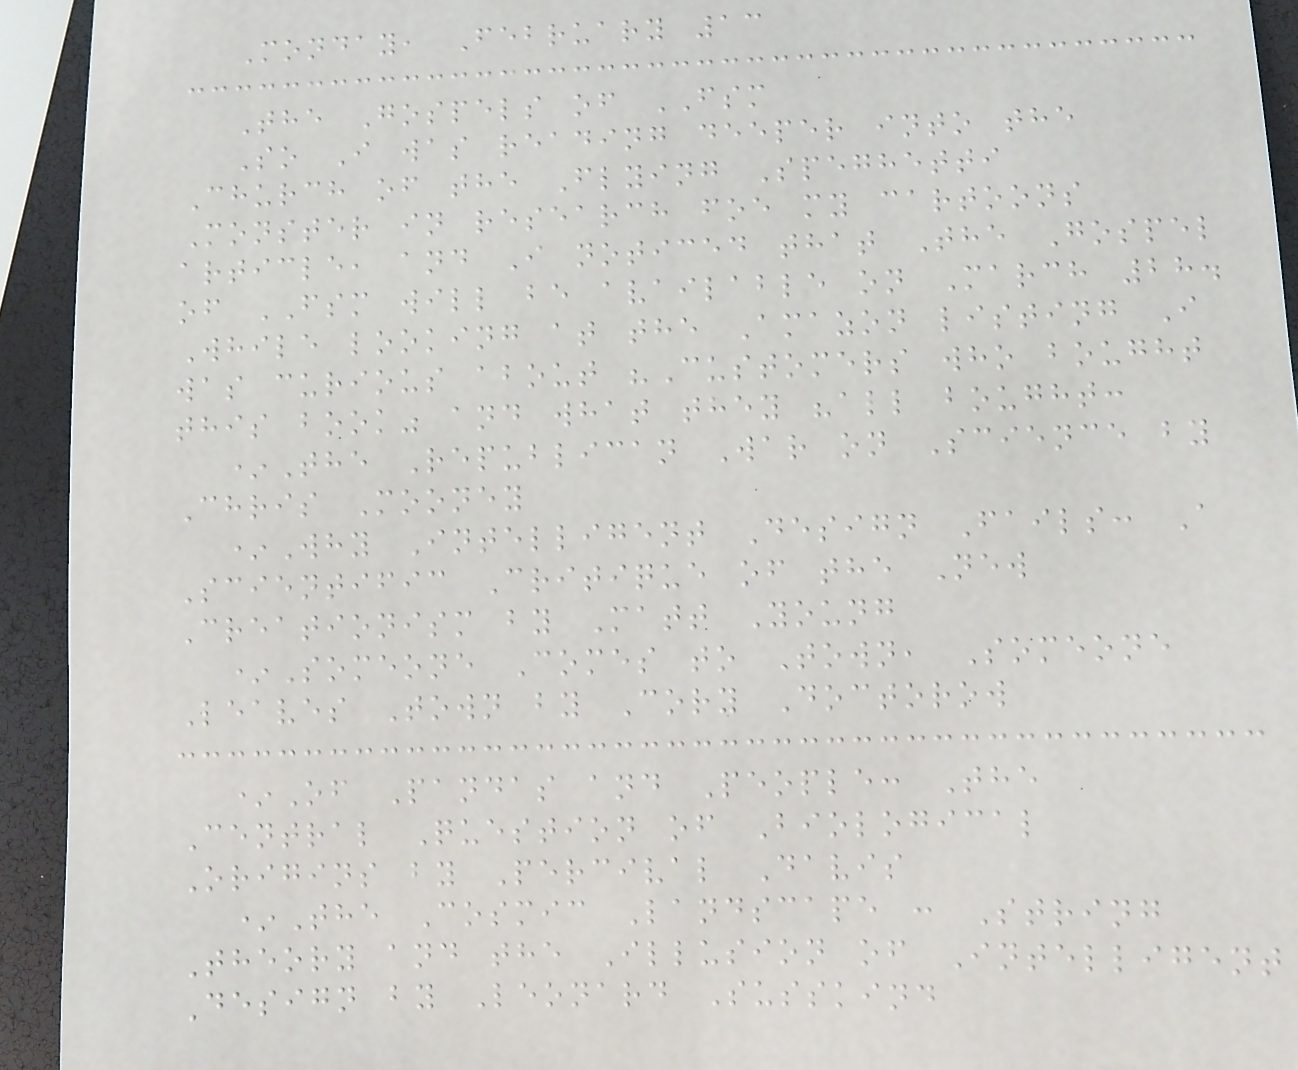Monday, February 13
The Gospels of FSM
So I was reading deeper into the
Church of the Flying Speghetti
Monster in research foe my cartoons
article, and I noticed that The Gospel
of FSM will be available on March 28.
While looking at the Amazon listing I
was curious about "Customers who bought
this book" and what they "all bought:
*The Republican War on Science by
Chris Mooney
*Why Intelligent Design Fails: A
Scientific Critique of the New
Creationism by Matt Young
*Someone Comes to Town, Someone
Leaves Town by Cory Doctorow
*Of Pandas and People: The
Central Question of Biological
Origins by Percival Davis
*The Cosmic Landscape : String
Theory and the Illusion of Intelligent
Design by Leonard Susskind
